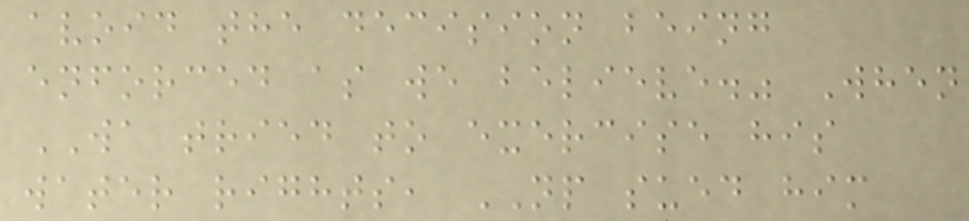avoid the decision being
enforced as we believe." When
WA tried to exercise his
water rights, NP sued him
